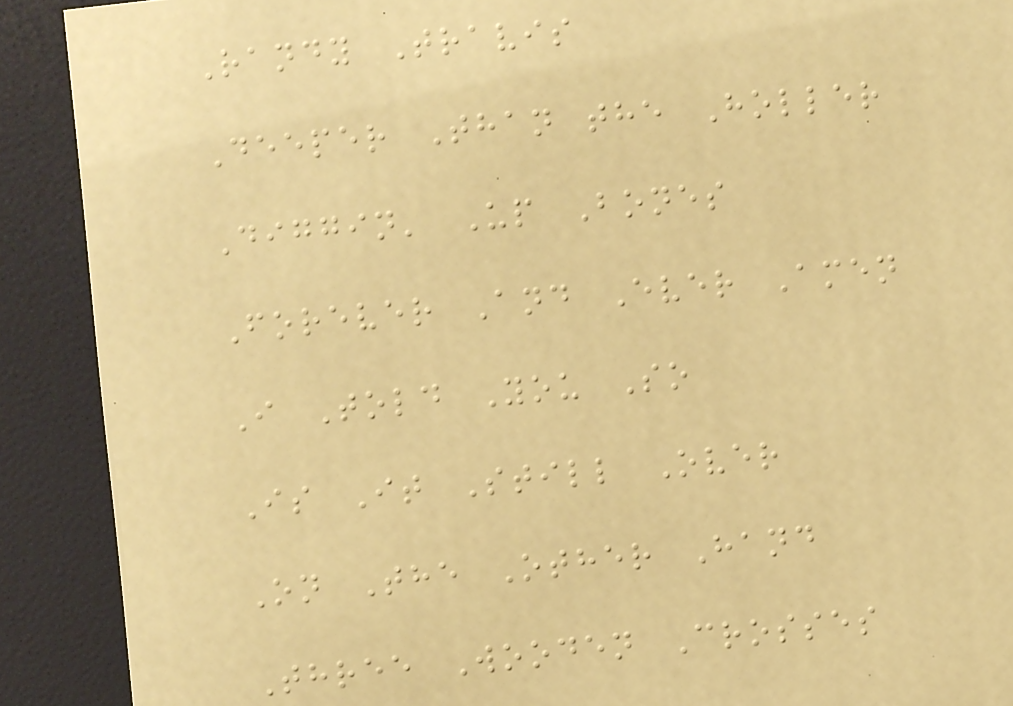Randy Travis
Deeper Than the Holler
Diggin' Up Bones
Forever And Ever Amen
I Told You So
Is It Still Over
On The Other Hand
Three Wooden Crosses
